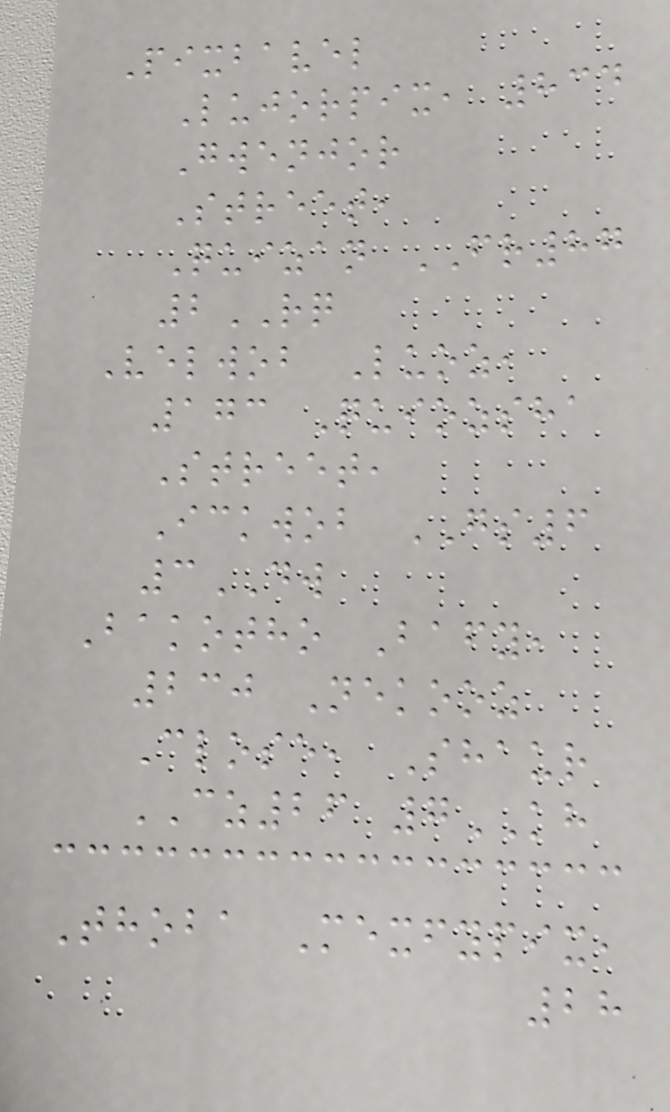Pixbavel
Lujorpix, 834
Gwenjor
Street,
Quizan FR87
2RQ
Velwob Luoz,
173 Quiozsha
Street,
Ickwob GS6
3DW
Bakotho Bafy,
230 Nekooz
Close, Shaur
CZ26 7KH
Thoba Mexfypix,
28
